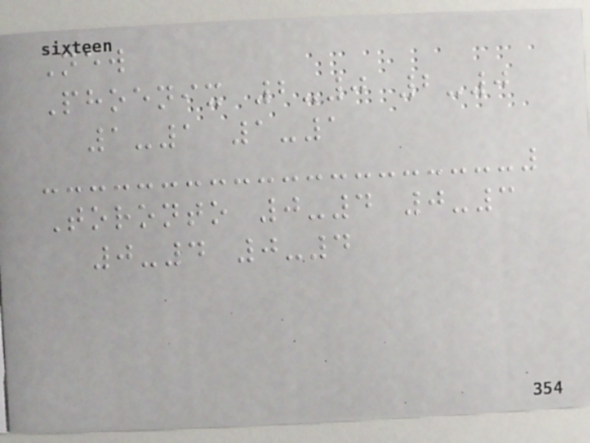New
Phoenix 2-0 2-0
1-1 1-1
Toronto 0-4 0-3
0-4 0-4
